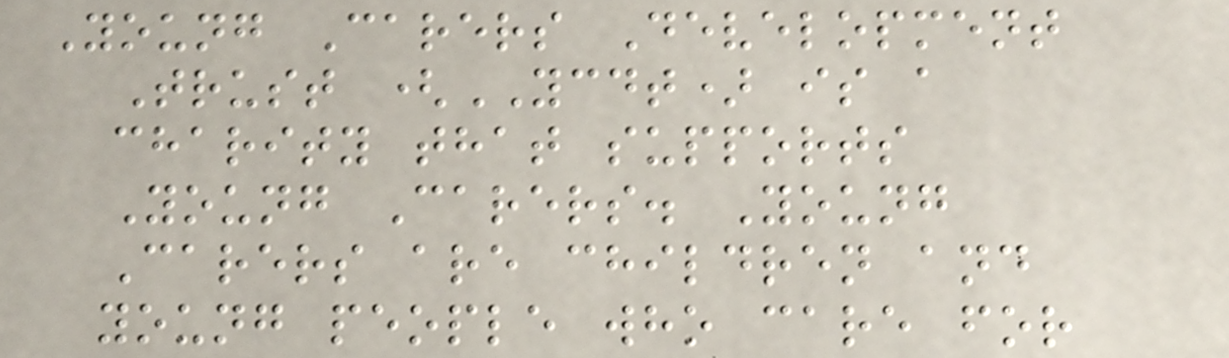Young Carers Development
Trust (YCDT) is a
charity that supports
Young Carers. Young
Carers are children and
young people who care for
